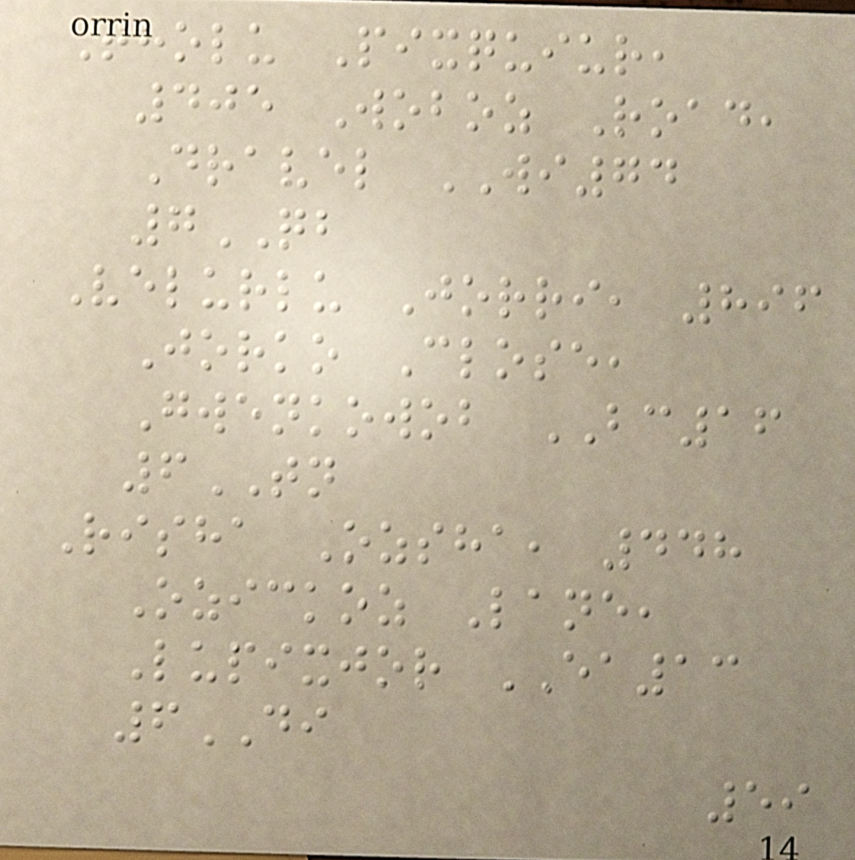Tholu Pixquiur,
405 Woboz Road,
Dravel WI74
7QB
Velurlu Jorri, 896
Jorko Close,
Gwenkowob BC16
6TN
Risha Ozsha, 448
Ozickoz Lane,
Lupixjor EA13
6DI
59
